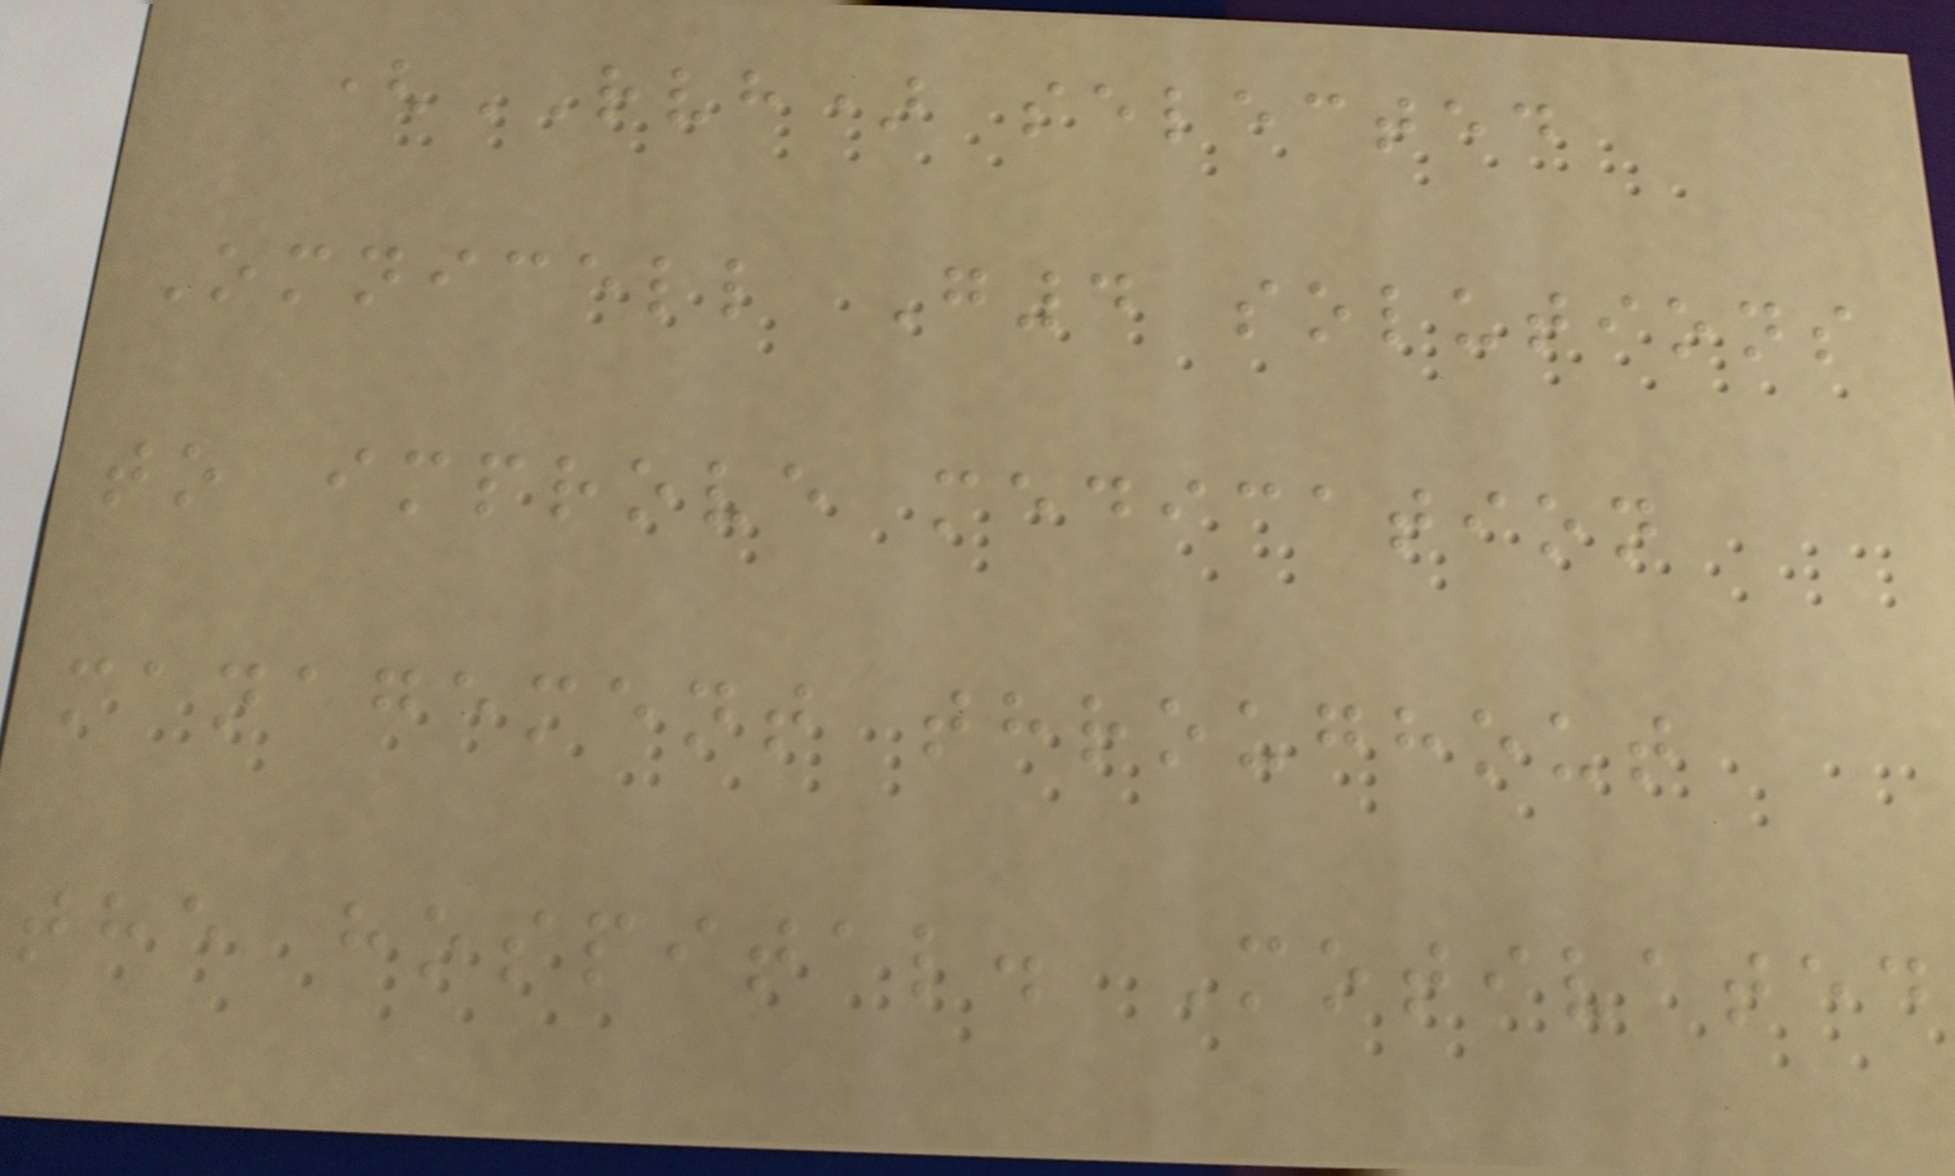(RVH) selected
Omnicell G4 solutions
to improve medication
management throughout
the hospital. Motivated
